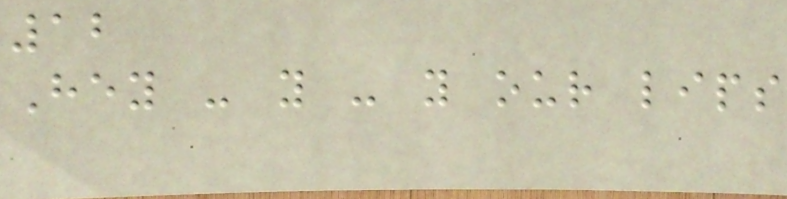12
Hey - y - y our lips
